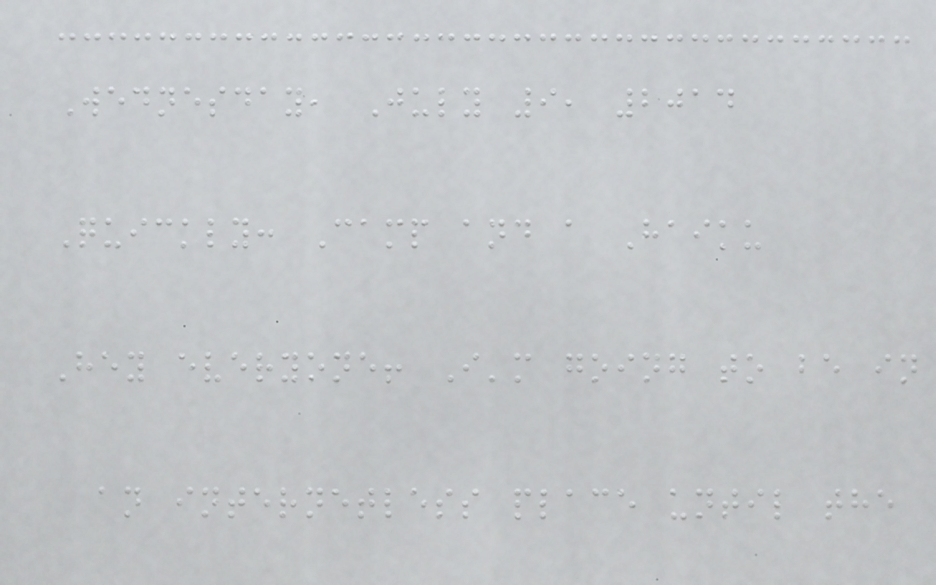Wednesday, July 9, 2014
Quickly: Camp and a Haiku
Hey everyone! I'm going to be in
an internetless place until the
